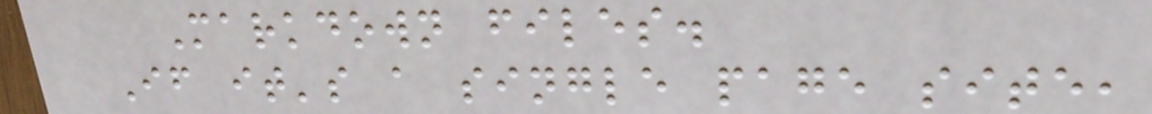Markdown files.
If it's a single page site,
